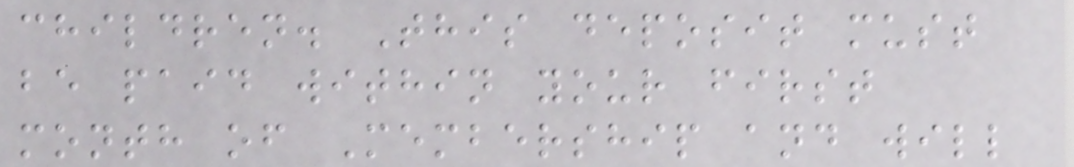children. This deposit must
be paid within your first
month of Membership and will
